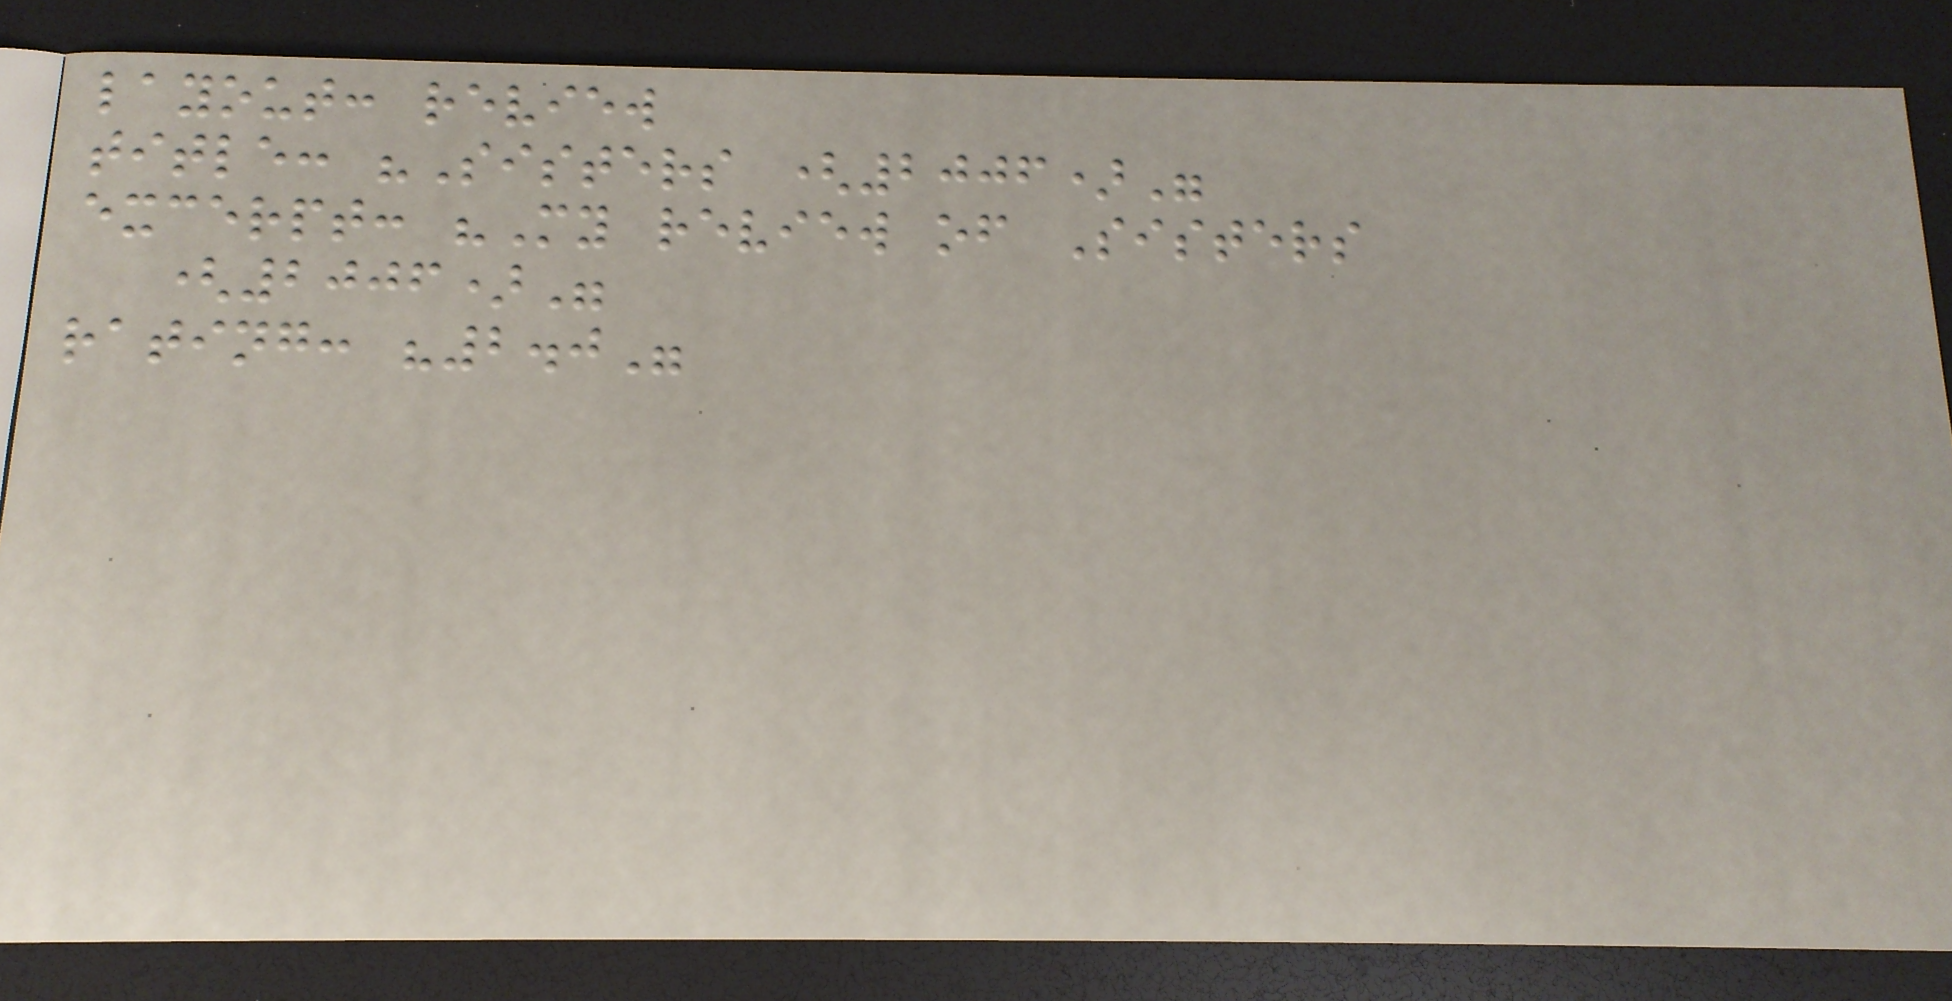layout: review
title: "Sisters (2006)"
excerpt: "My review of Sisters
(2006)"
rating: "2.0"
